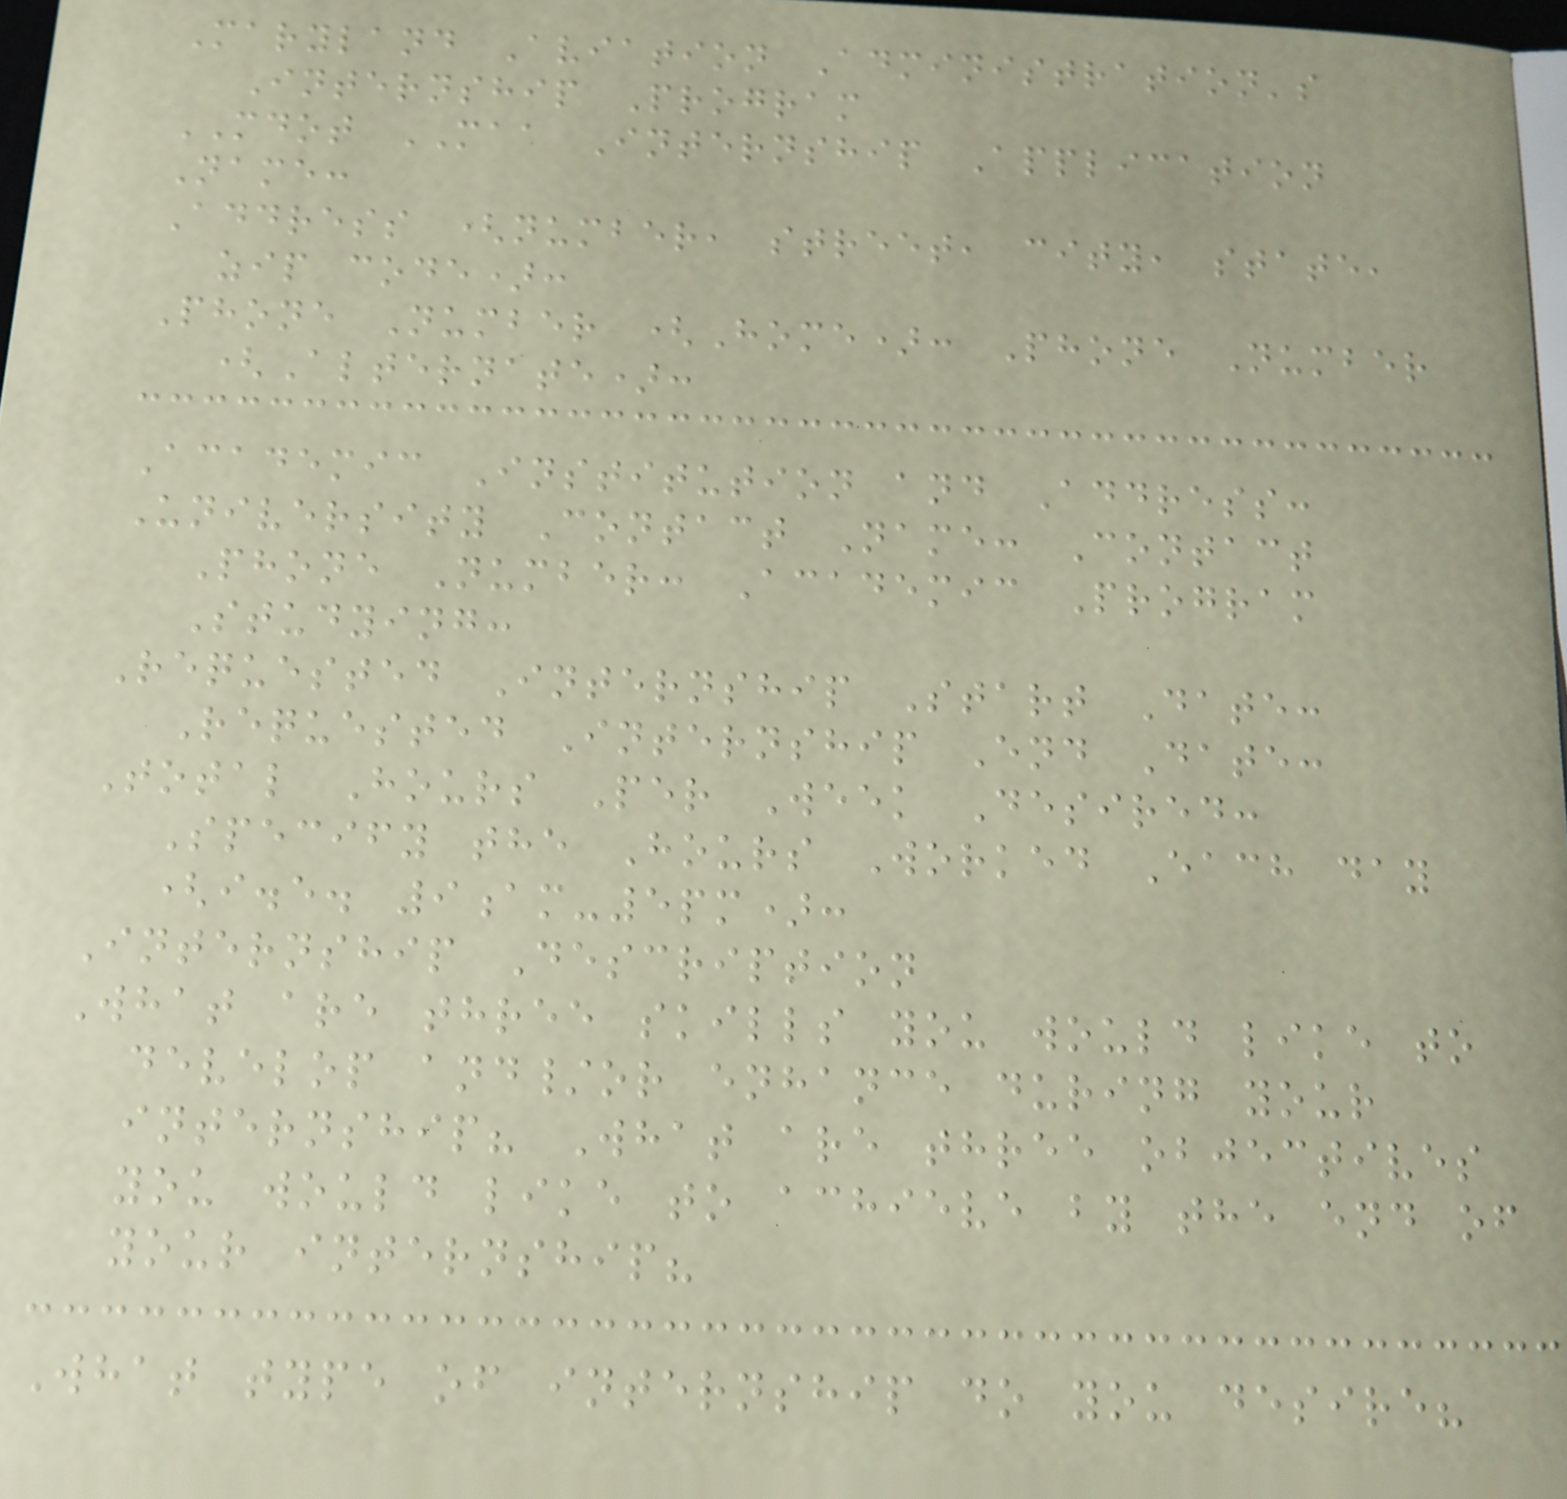Maryland Aviation Administration's
Internship Program
MDOT MAA Internship Application
Name:
Address (number, street, city, state,
zip code):
Phone Number (Home): Phone Number
(Alternate):
Academic Institution and Address:
University Contact Name: Contact
Phone Number: Academic Program
Studying:
Requested Internship Start Date:
Requested Internship End Date:
Total Hours Per Week Desired:
Specify the Hours Worked Each day
(i.e. 9am-5pm):
Internship Description
What are three skills you would like to
develop and/or enhance during your
internship? What are three objectives
you would like to achieve by the end of
your internship?
What type of internship do you desire?
